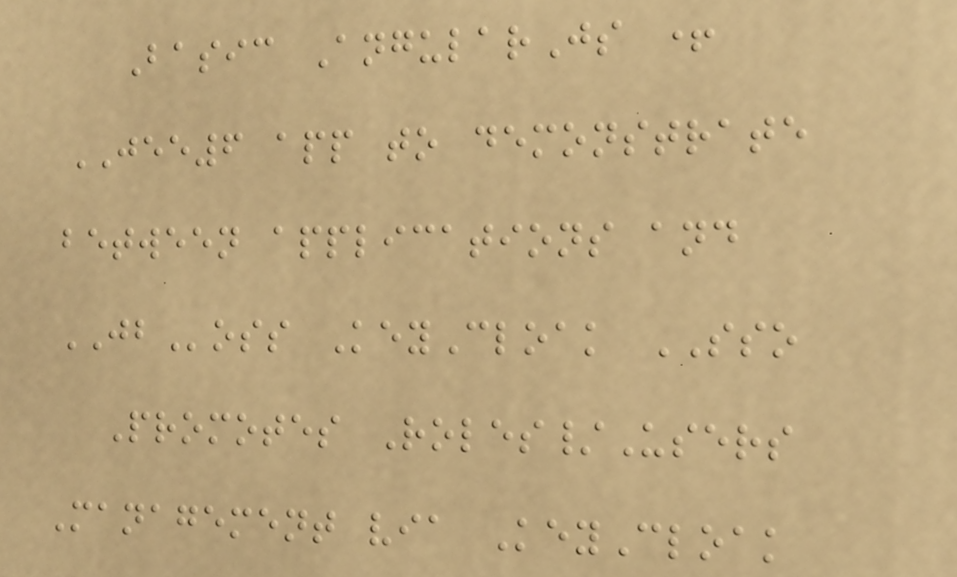Basic AngularJs +
JEE6 app to demonstrate
between applications and
JBoss KeyCloak SSO
Promotes Roles/Users
Management via KeyCloak
